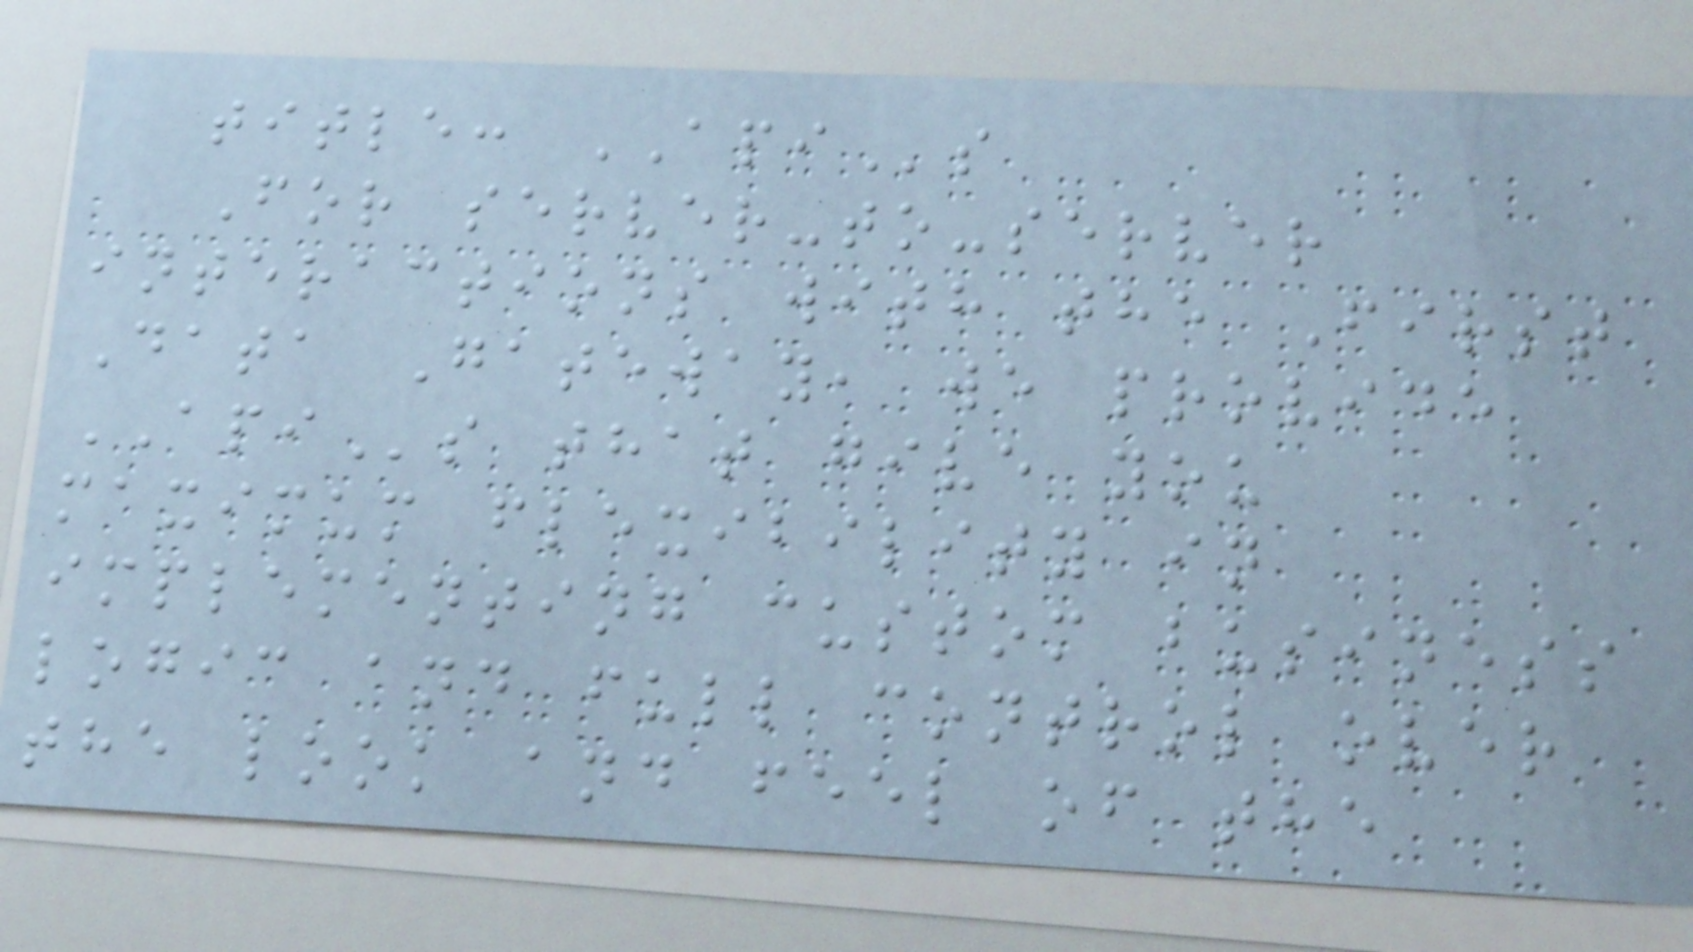title: APIs
For server-to-server
interactions with the First
Data Gateway, we provide
APIs that give you
maximum flexibility in
implementing custom business
logic and full control over
the look and feel of the
